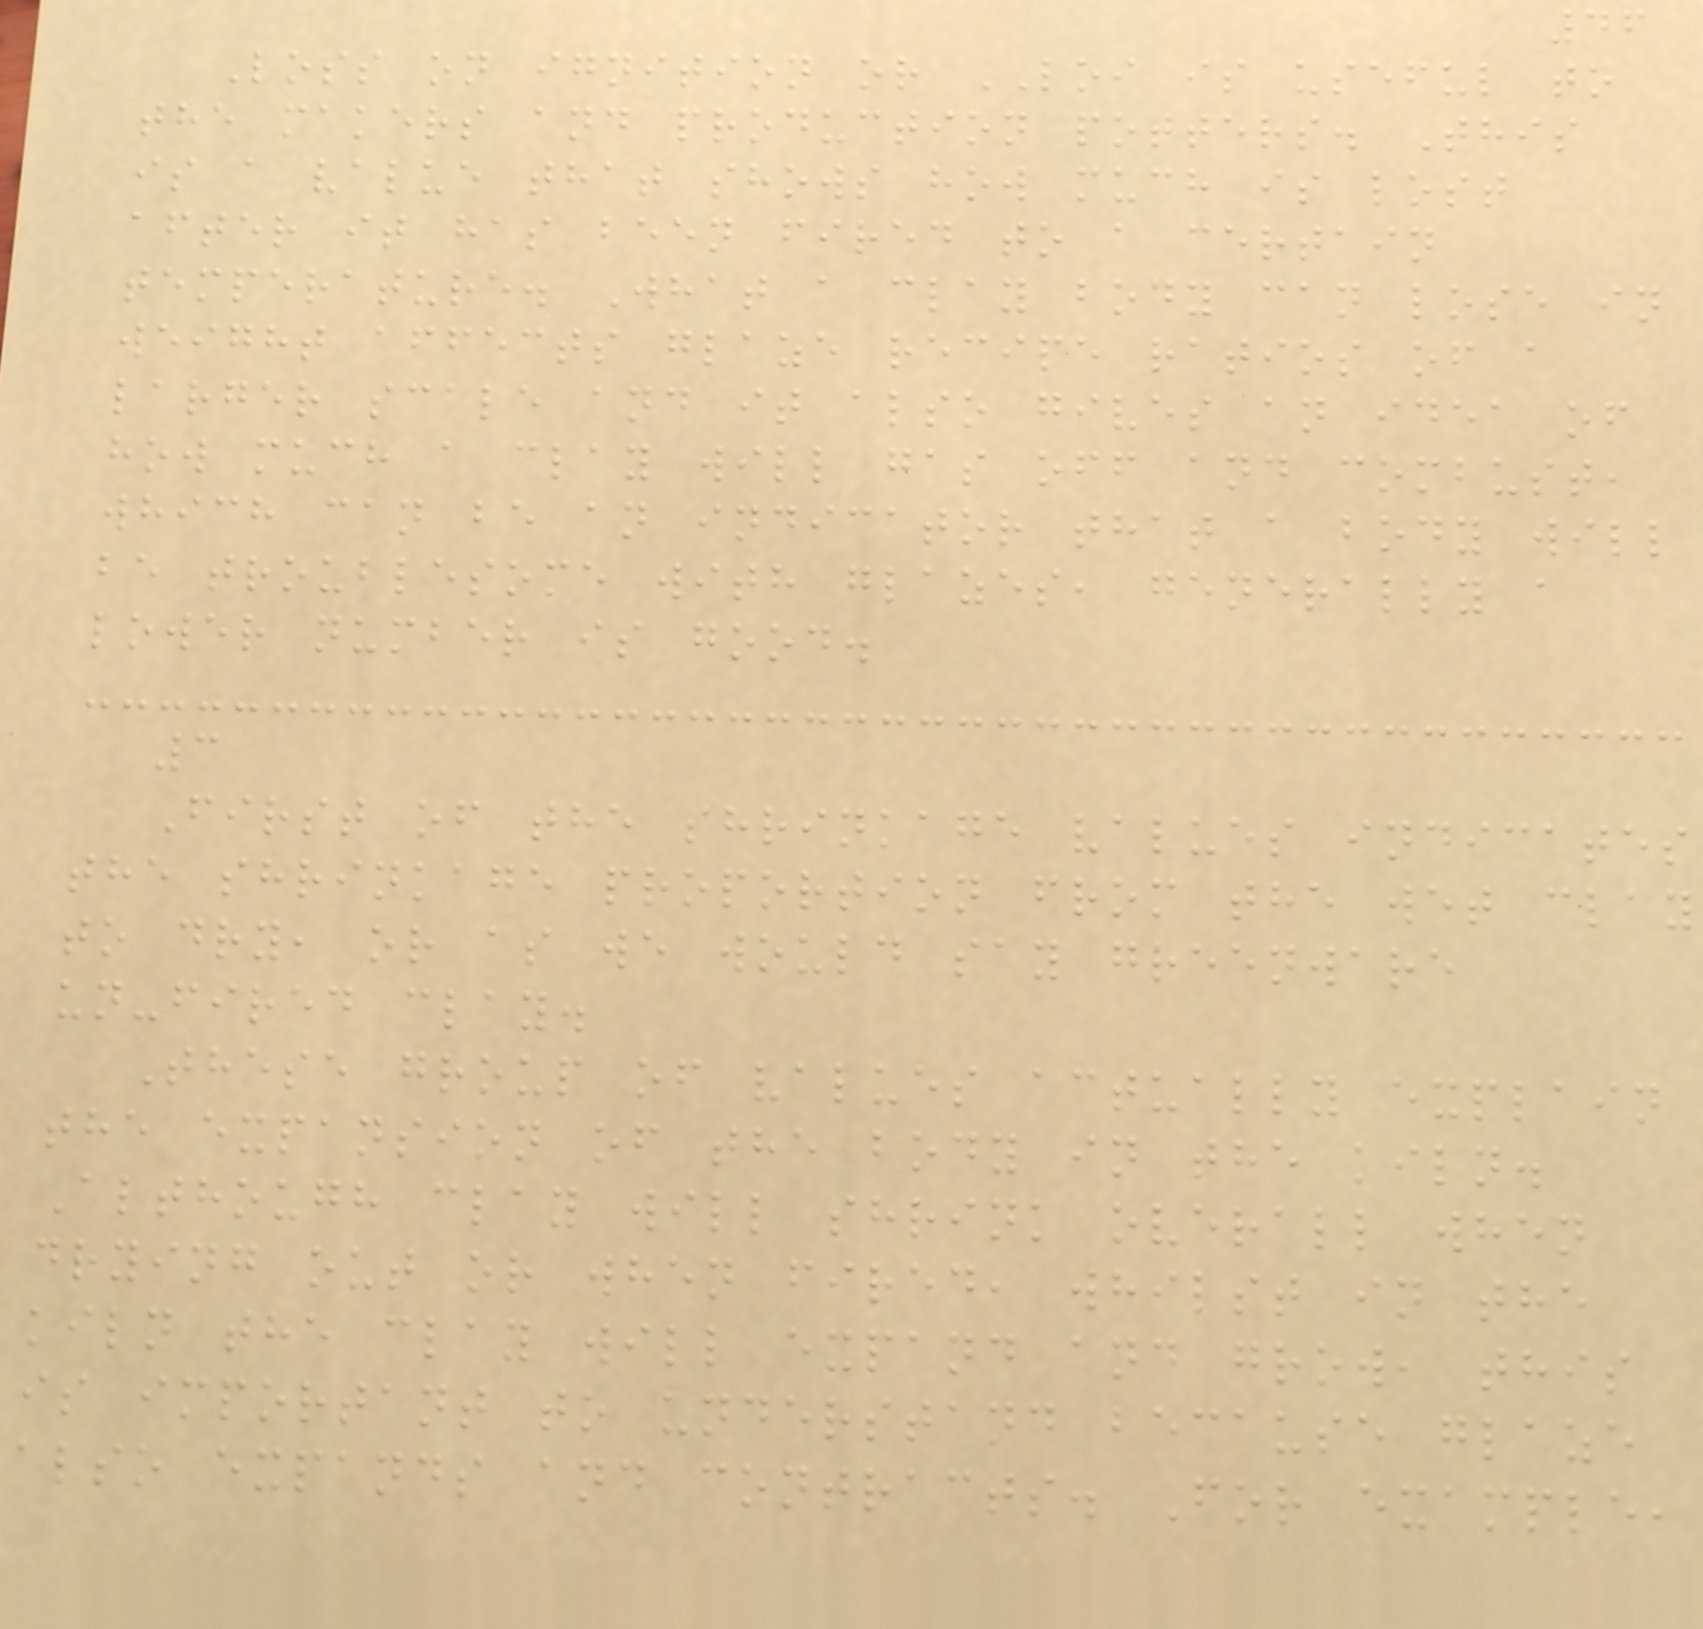46
Loss on ignition or LOI is useful to
the makers and production potters. This
is a value that shows how much is lost
after it has been fired to a certain
temperature. What a clay body can lose in
weight affects glaze recipe ratios of a
larger scale and it also gives an idea of
how much a clay will gas off and combust,
which can be an indicator that a body will
be troublesome with glazes, generally a
lower number is good.
3
First of the shrinkage values indicates
the shrinkage proportion from the wet clay
to dry, or as we would say greenware
un-fired clay.
These group of values actually explain
the expansion of the body in the kiln.
Although clay will shrink overall when
drying out or when fired, whilst in the
kiln the clay will expand and grow, this
is important to understand because glaze
also expands and contracts. For example,
